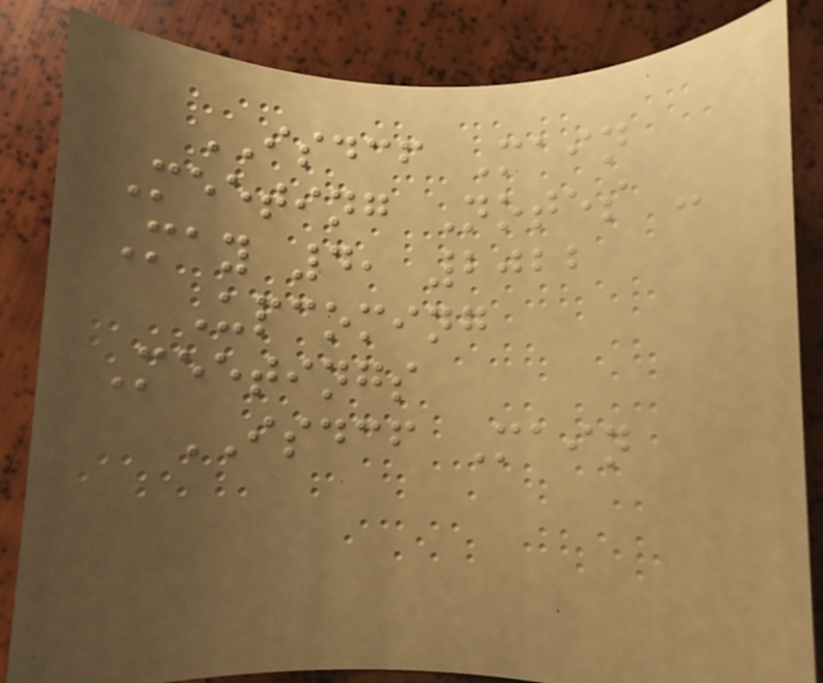ISDCF Main
Meeting Notes -
May 4, 2022
Upcoming
Meetings
ISDCF Main
